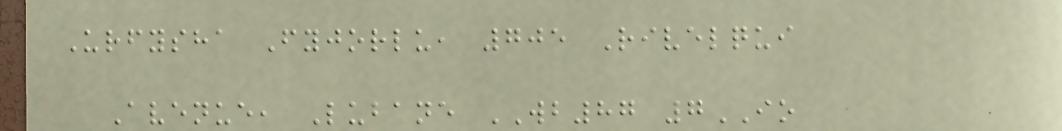Urfysha Fyjorlu, 705 Rivelqui
Avenue, Lubane WB87 7IO
